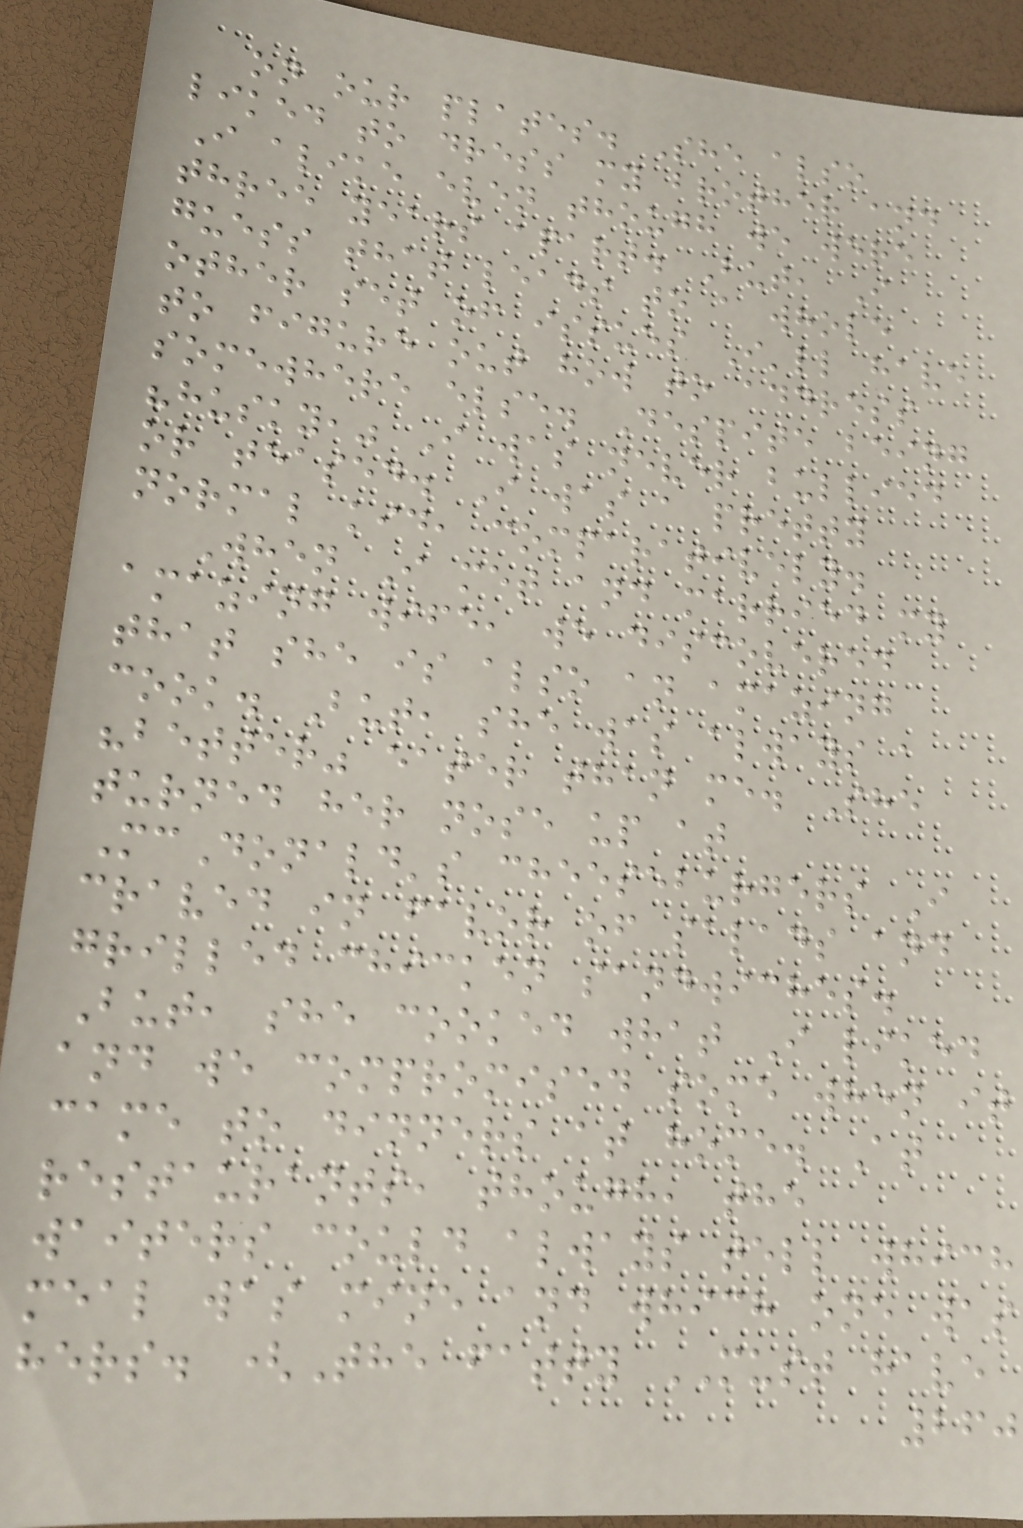on our plates. She also
liked to dress my brother and
I alike even though we were
three years apart. But, I
guess that leads to a whole
other set of issues I'll have
to figure out how to address
somewhere else. Despite being
"husky," I was never bullied
or teased. I was a pretty
normal kid, comparatively.
When I met and married my
amazing wife, we discovered
that she is also an amazing
cook. But, she was always a
"better" eater than me. She
turned her nose up at
McDonald's cheeseburgers I
craved in favor of salads and
grilled chicken sandwiches.
But, she cooked what I liked
and we compromised some when it
came to dinners at home. At
restaurants, though, the
waiters could always tell which
meal was mine and which one was
hers. (The fatty MUST have
260
